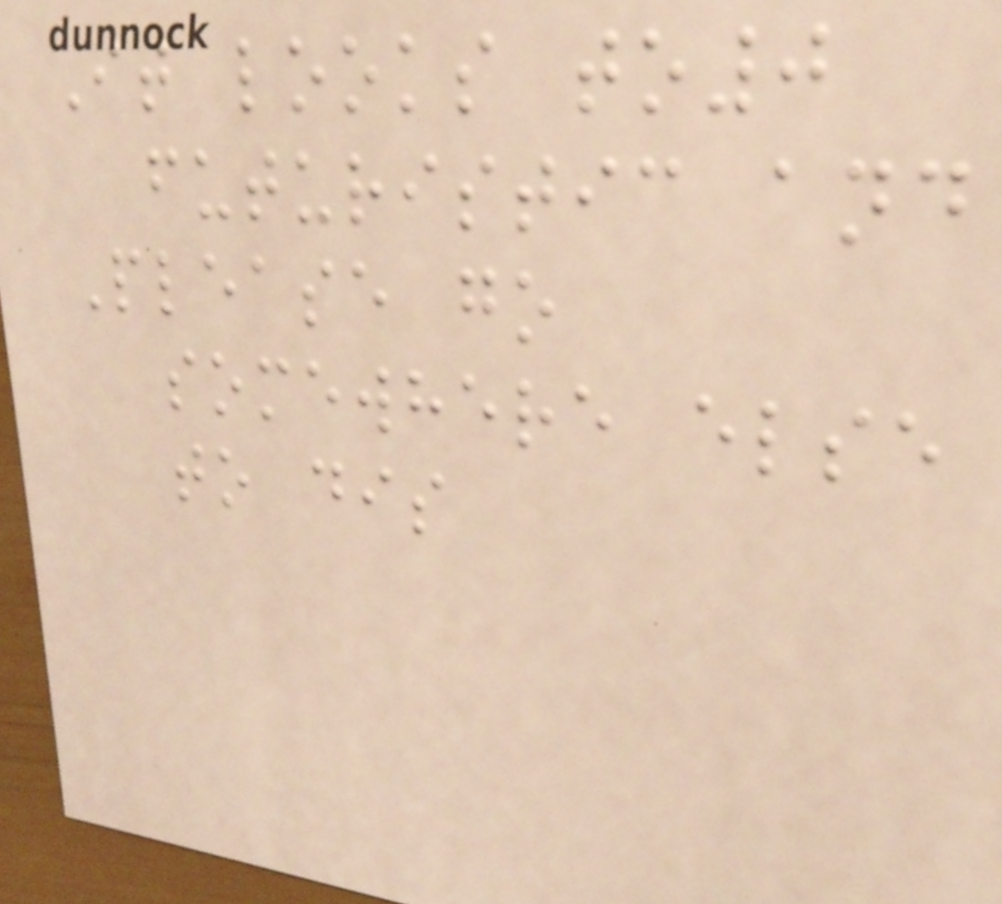It looks to0
futuristic and
Please go
somewhere else
to dis
